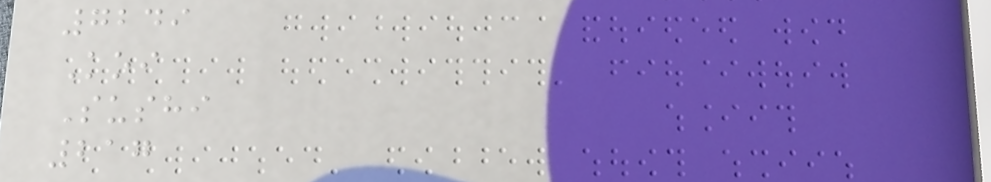7249
Koi
Sushi
217
